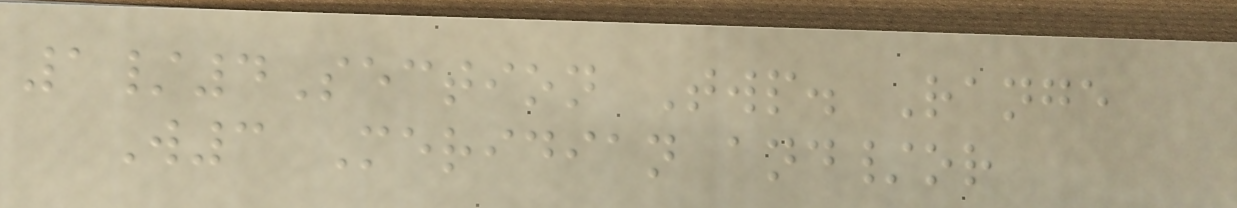1/4Section Twp. Range
W3 Meridian and/or
